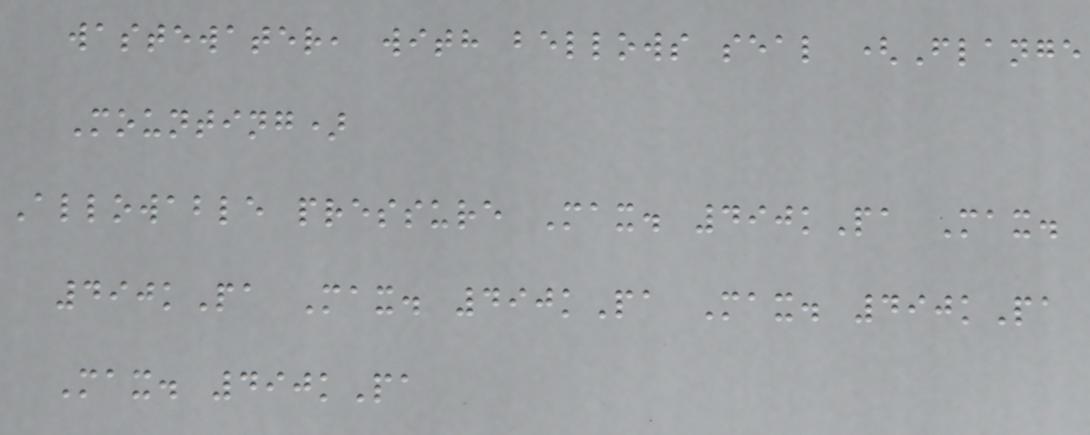wastewater, with bellows seal (Flange
Mounting)
Allowable pressure Max. 490kPa Max.
490kPa Max. 490kPa Max. 490kPa
Max. 490kPa
